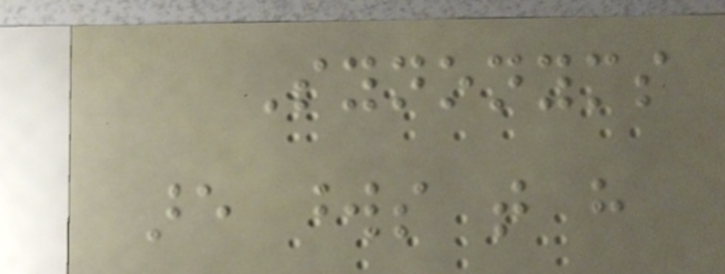Synonyms
are words that have
